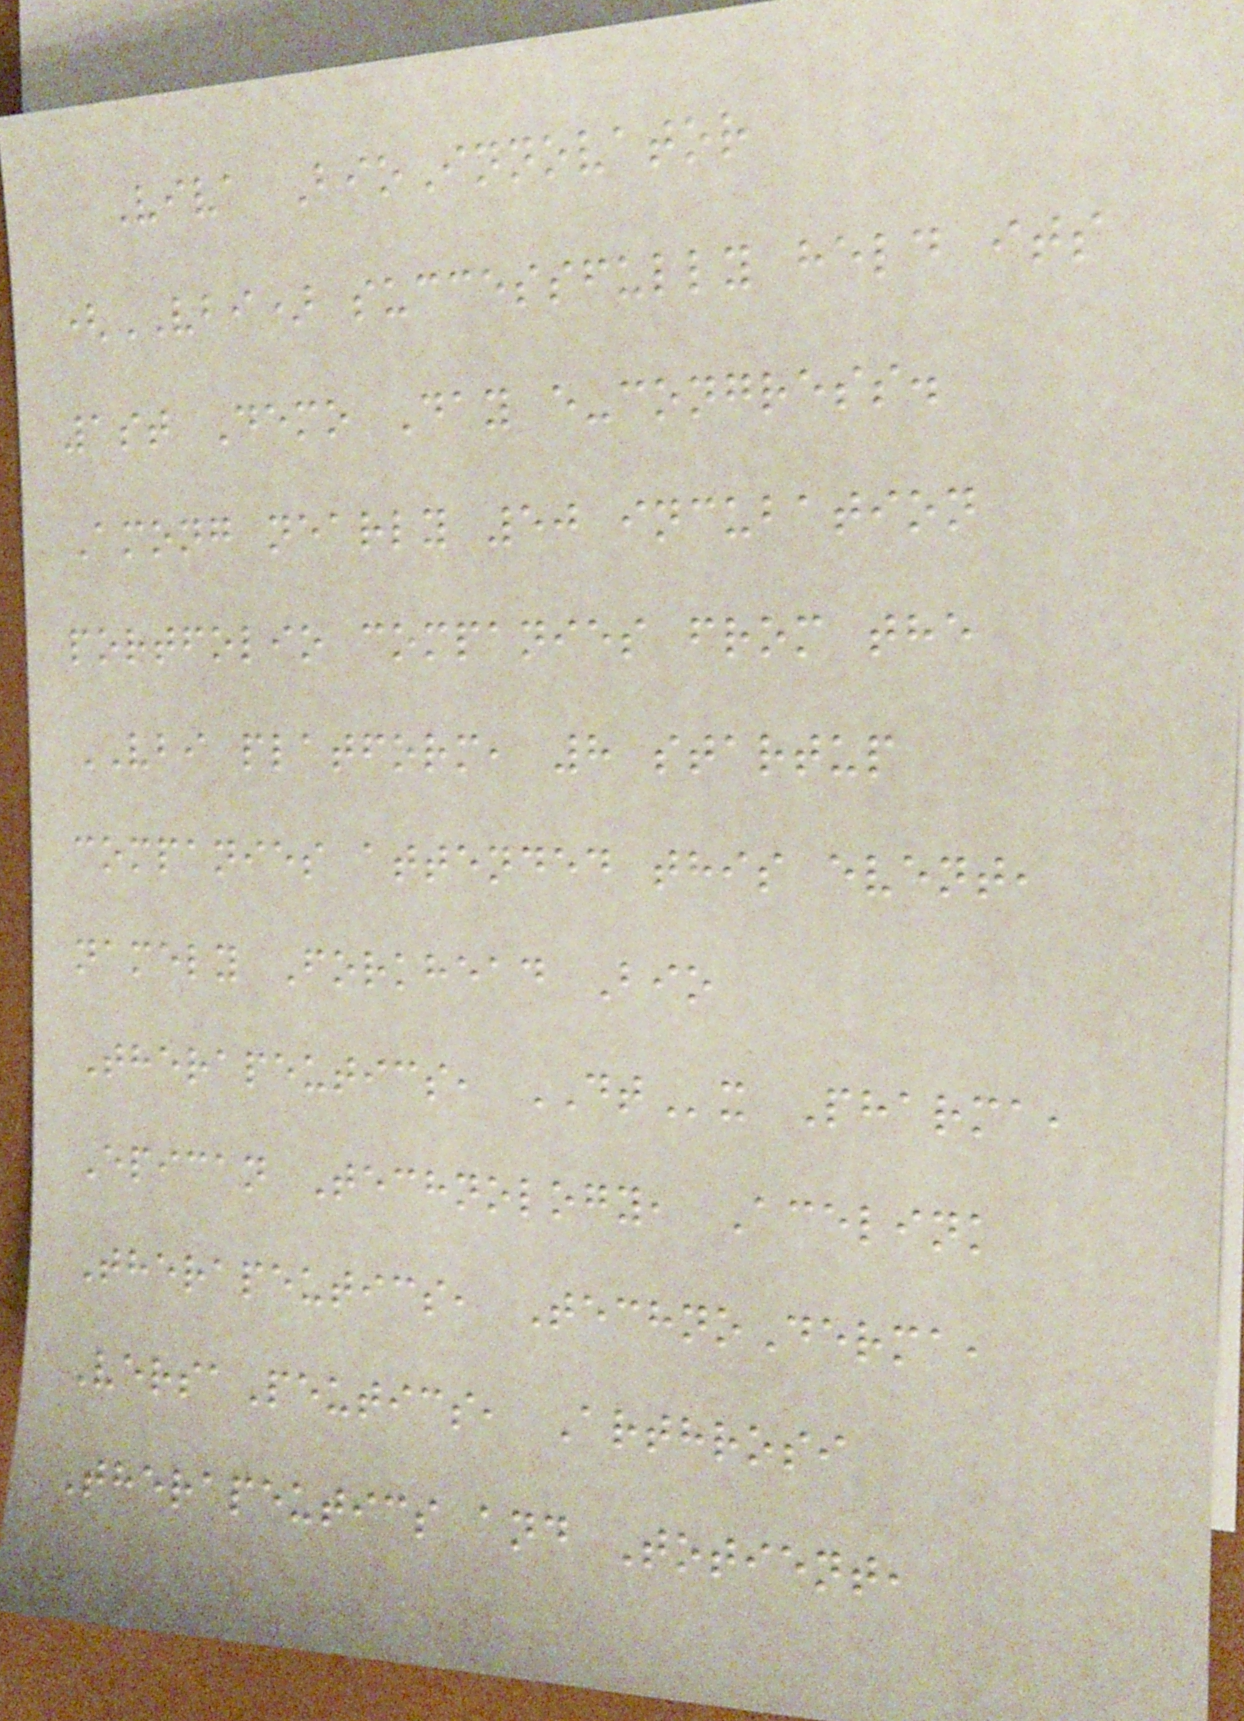Viva BioInnovator
(VBI) successfully held its
1st Demo Day e-congress.
Among nearly 50 incubation
portfolio companies from the
VBI platform, 8 startup
companies attended this event,
namely Forkhead Bio
Therapeutics, DTx Pharma,
Epican Technology, Acelink
Therapeutics, TechnoDerma,
VersaPeutics, Arthrosi
Therapeutics and Totient,
